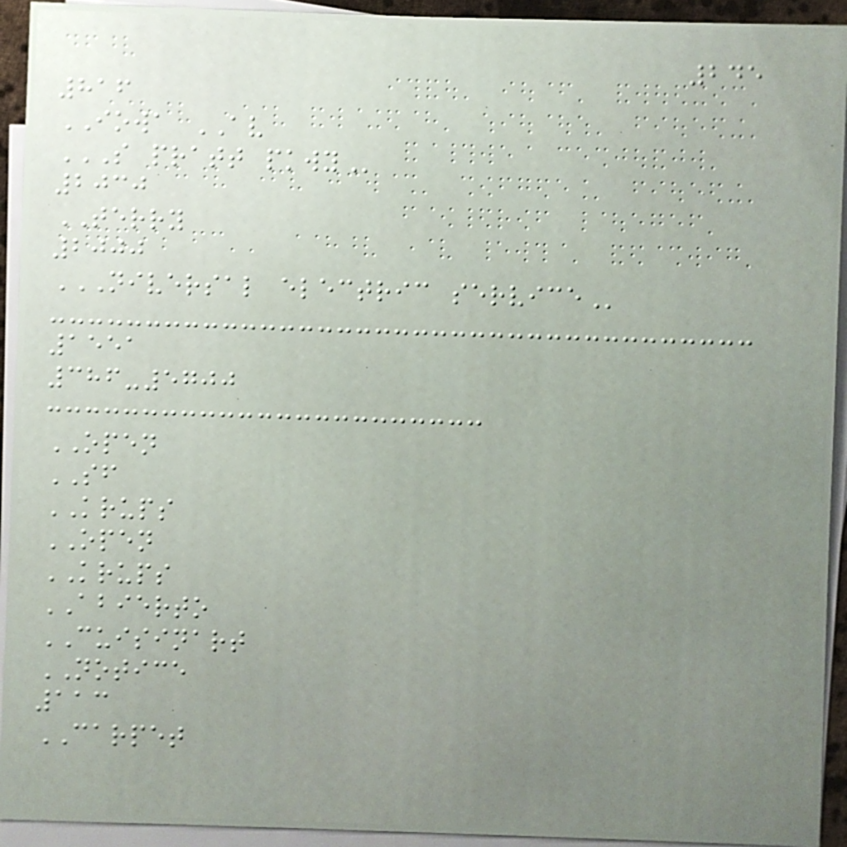245
816
IOWA AV
S PRATT PKWY
2030
TERRY
2000
NIVERSAL ELECTRIC SERVICE
1551
386-5700
OPEN
SF
KRUPS
OPEN
KRUPS
ABIERTO
CUISINART
NOTICE
113
CARPET
